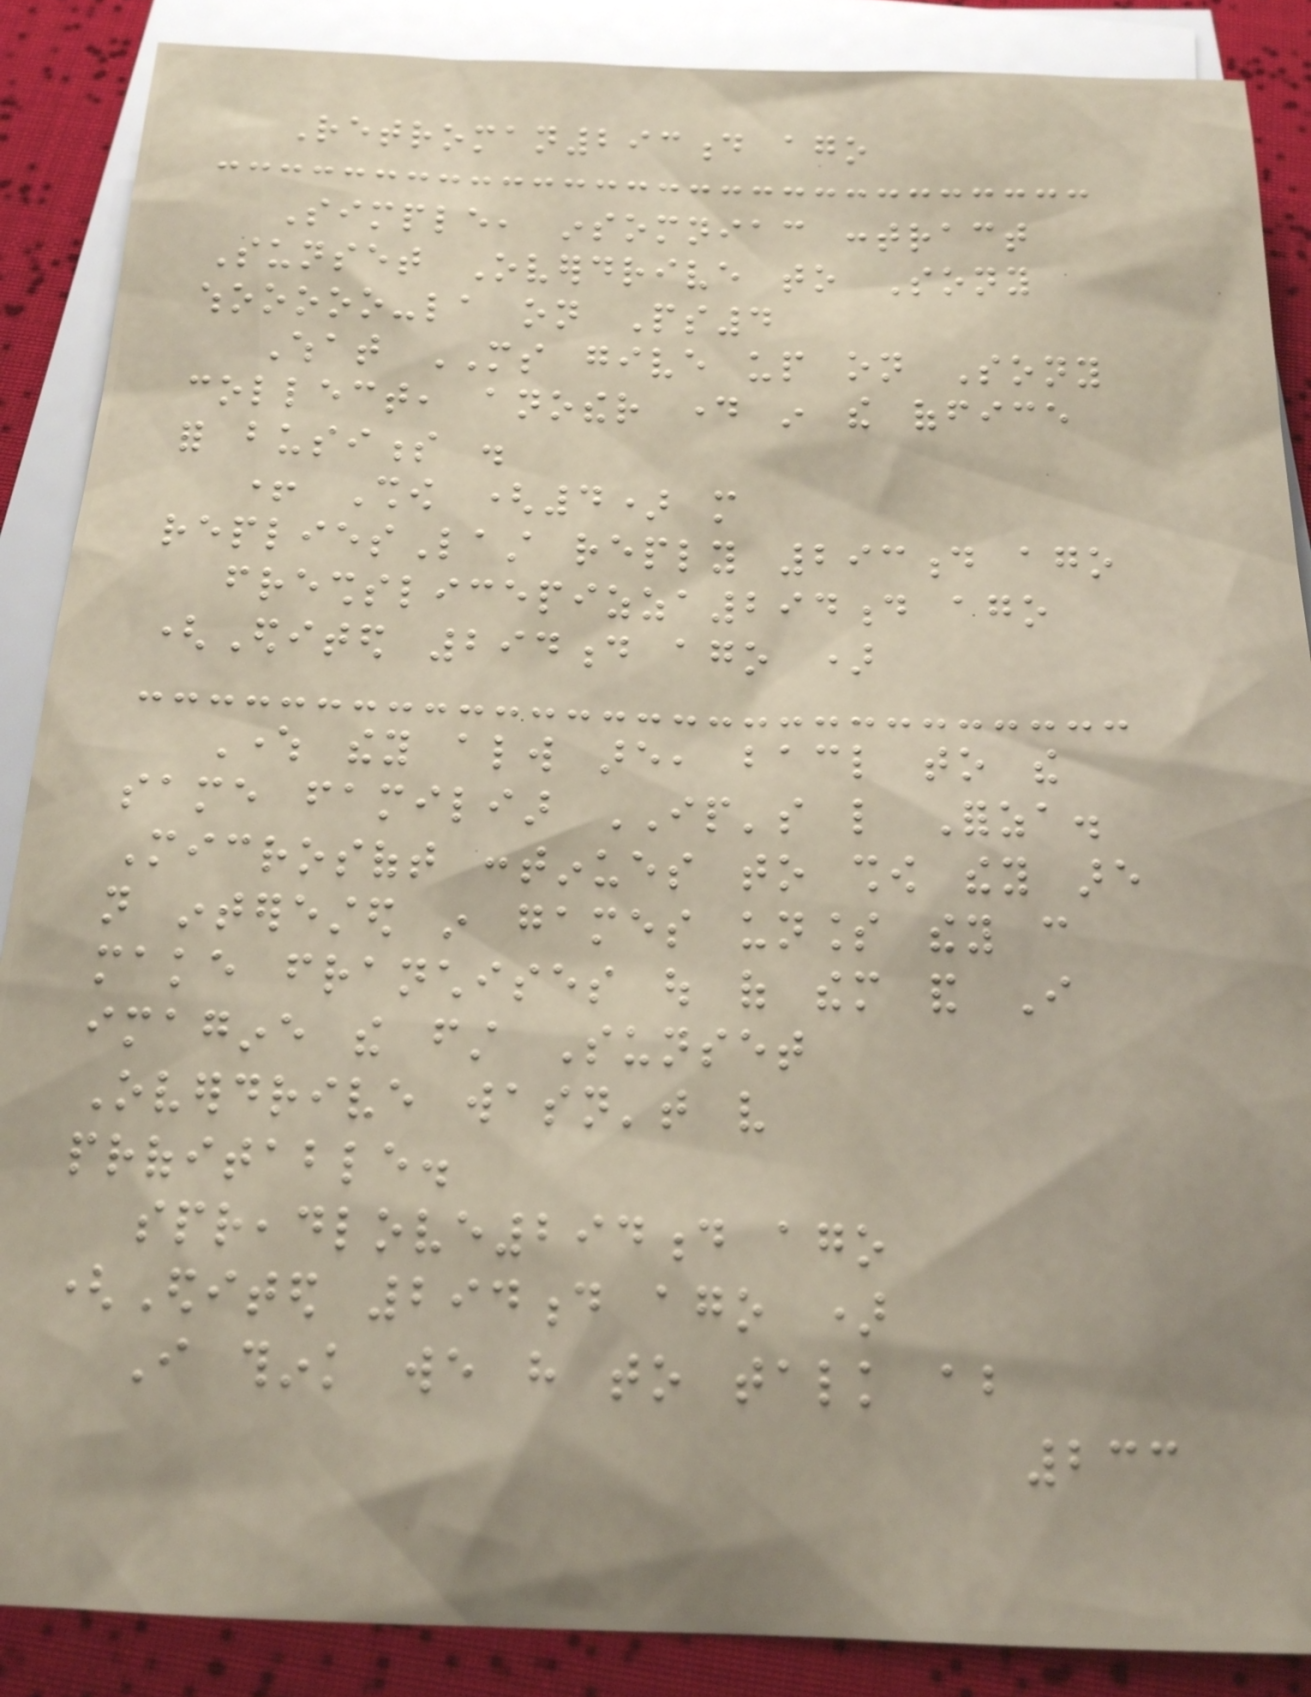Retroman293d ago
Simple, insomniac contract
Sunset Overdrive to Sony
whooooo-la on Ps4
What MS give up on Sony
collect, another day in the office
for business .
+ Show (4) more
repliesLast reply 293d ago
freshslicepizza294d ago
(Edited 294d ago )
Where they always are, bacl to the
same familiar IP's like Forza.
Microsoft continues to show they are
not interested in games unless they can
make franchises out of them and I
imagine the first Sunset
Overdrive wasn't very
profitable.
spreadlove294d ago
(Edited 294d ago )
I think we have to talk about
233
